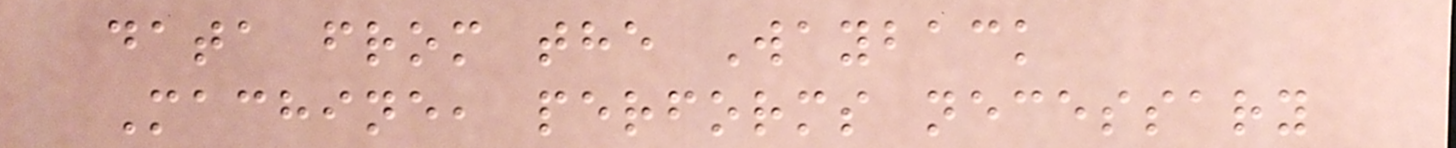data from the Wayback
Machine, performs necessary
